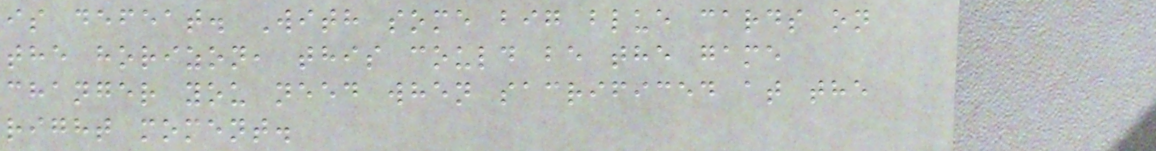is defeat. With some big blue cards on
the horizon, this could be the game
changer you need when sacrificed at the
right moment.
